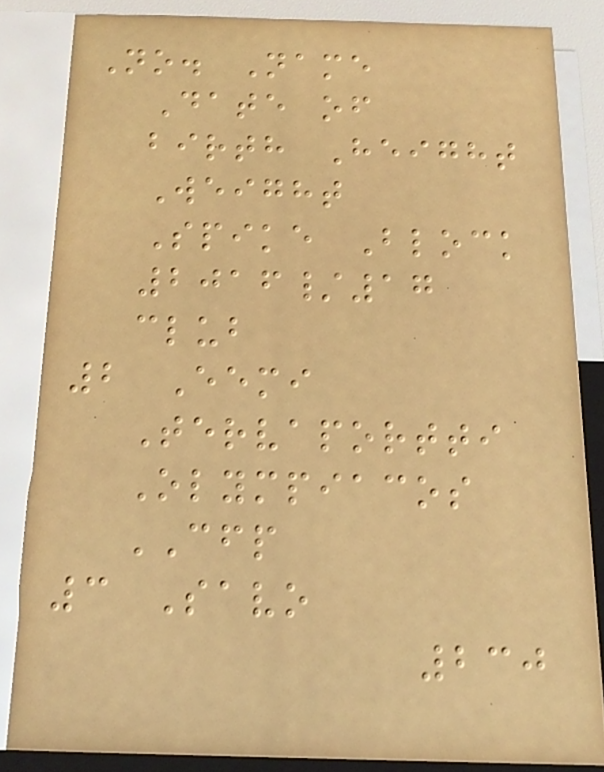No. Name
Date of
birth Height
Weight
Spike Block
2016/17
club
2 Eemi
Tervaportti
Olympiacos
CFP
3 Savo
230
